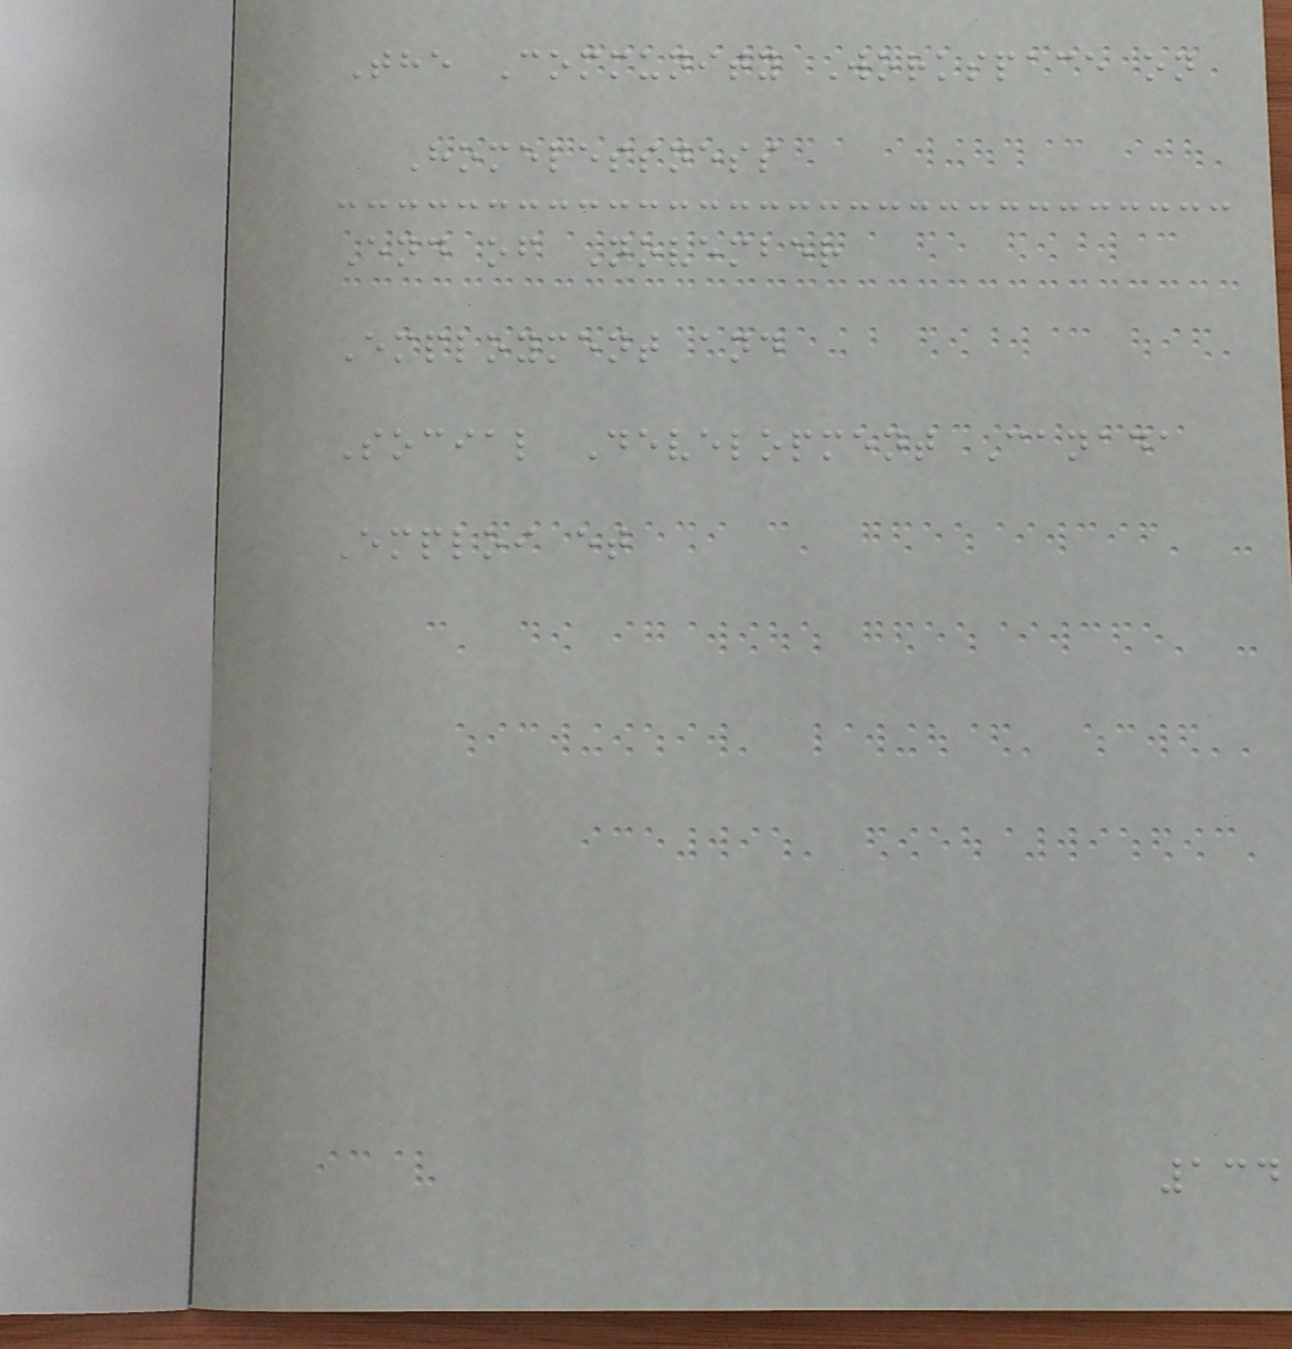The Community Workspace on
Homelessness
End of November
Employment and
Social Development Canada
Emploi et
134
